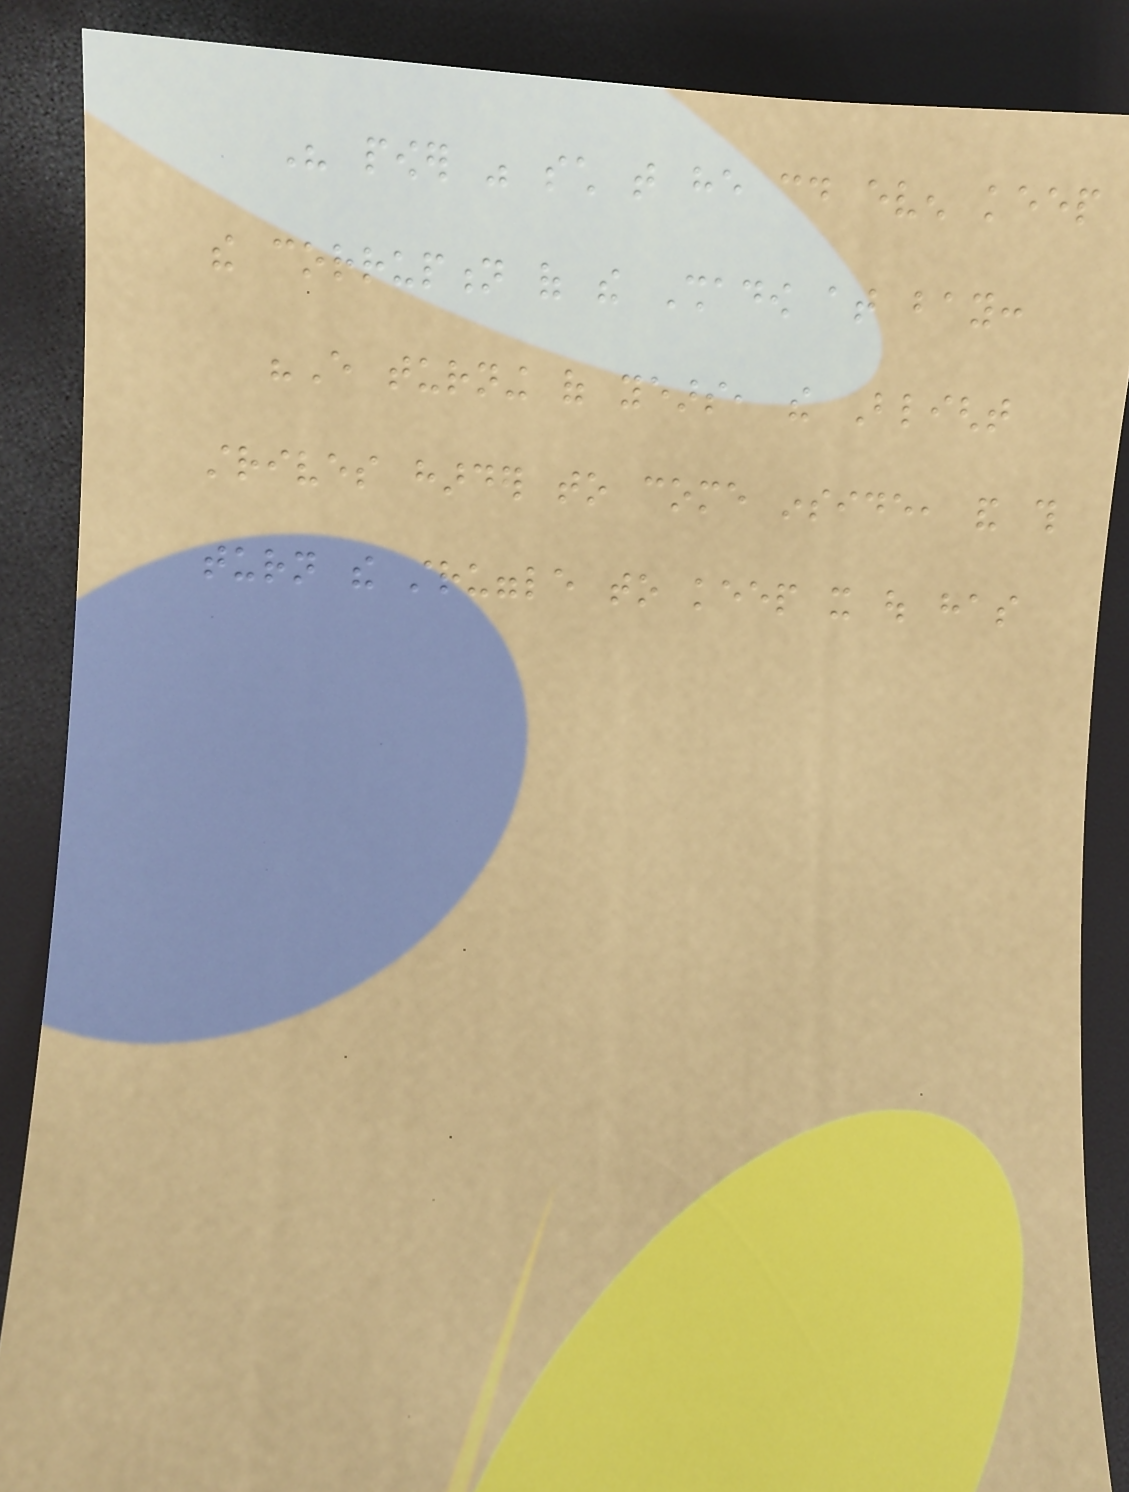His power was such that he could even keep
the corruption of the Shadow at bay:
"Every turning of years, the Blight
strives harder to come inside, and this
turn the struggle to keep it out has
